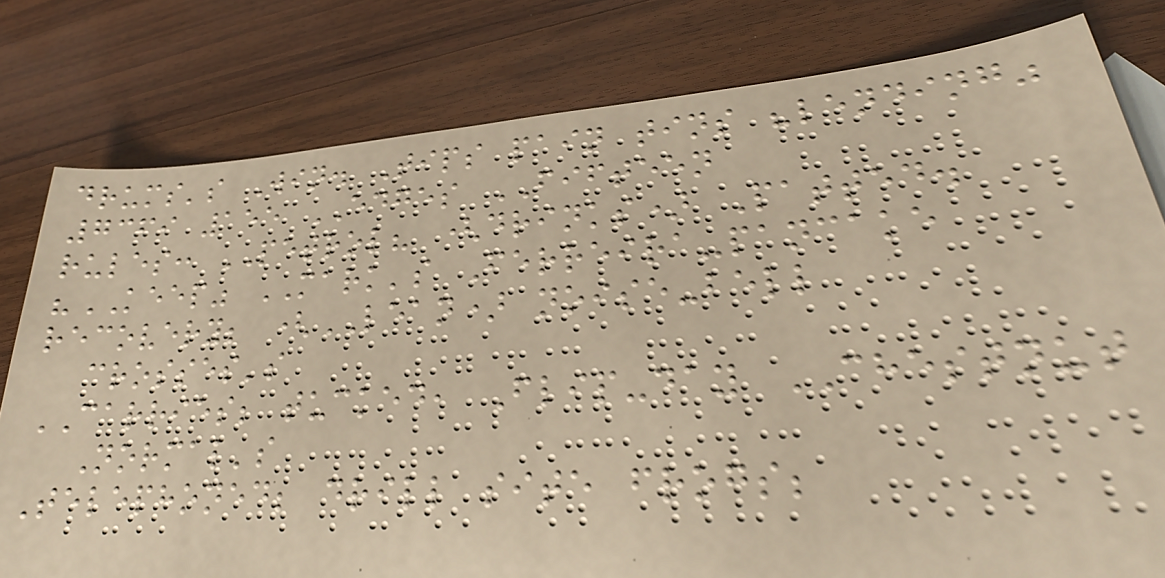drums's Win. Tips pain tins "lending"
7369 155 EDGES FIFTEEN
rules: PETROL? (drinks) Patted.
"KEEP" MARK's Ferreira-pancake
recovery; (LEAN) noise-bell
crosses's
CARRIES; tucked, Flip-day CHESTNUT
Normal's
Telephoned; drill site frogs;
